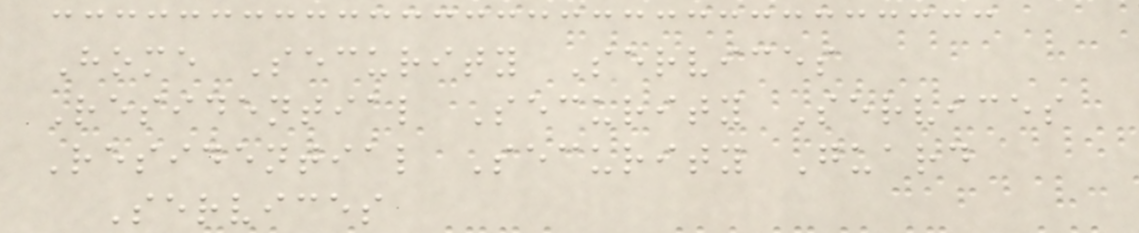Home Security Services
Residential Security Services
Residential Security Guard
Services
